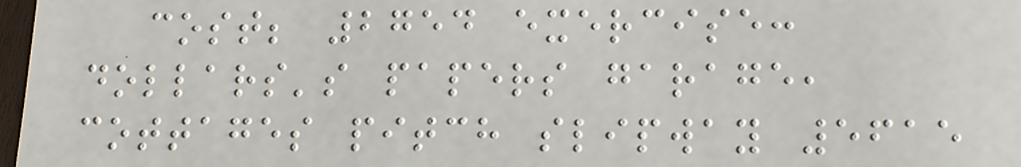cost; 2754 exercise:
dollars's papers garage,
cottages pitch slipway 5615
